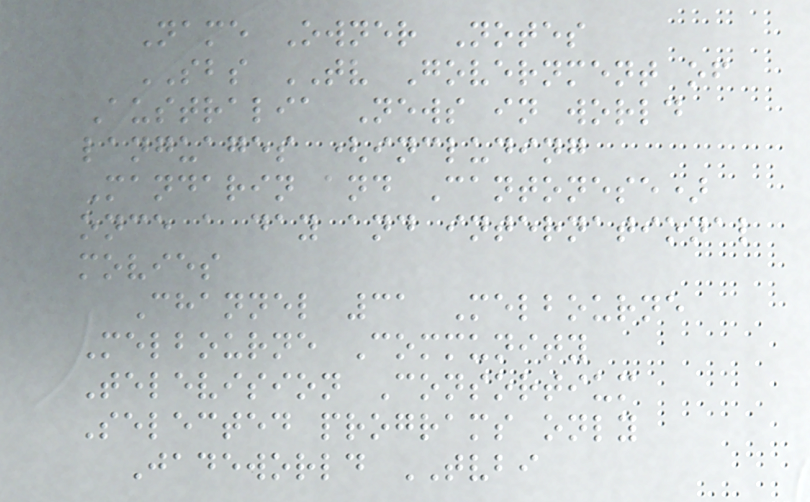Name Owner Notes
SBS TV Government of
Australia News in world
languages (including
Mandarin and Cantonese)
once a day and international
movies
Channel 31 Melbourne
Melbourne Community
Television Consortium
Selected programs only
Jadeworld TVBI
